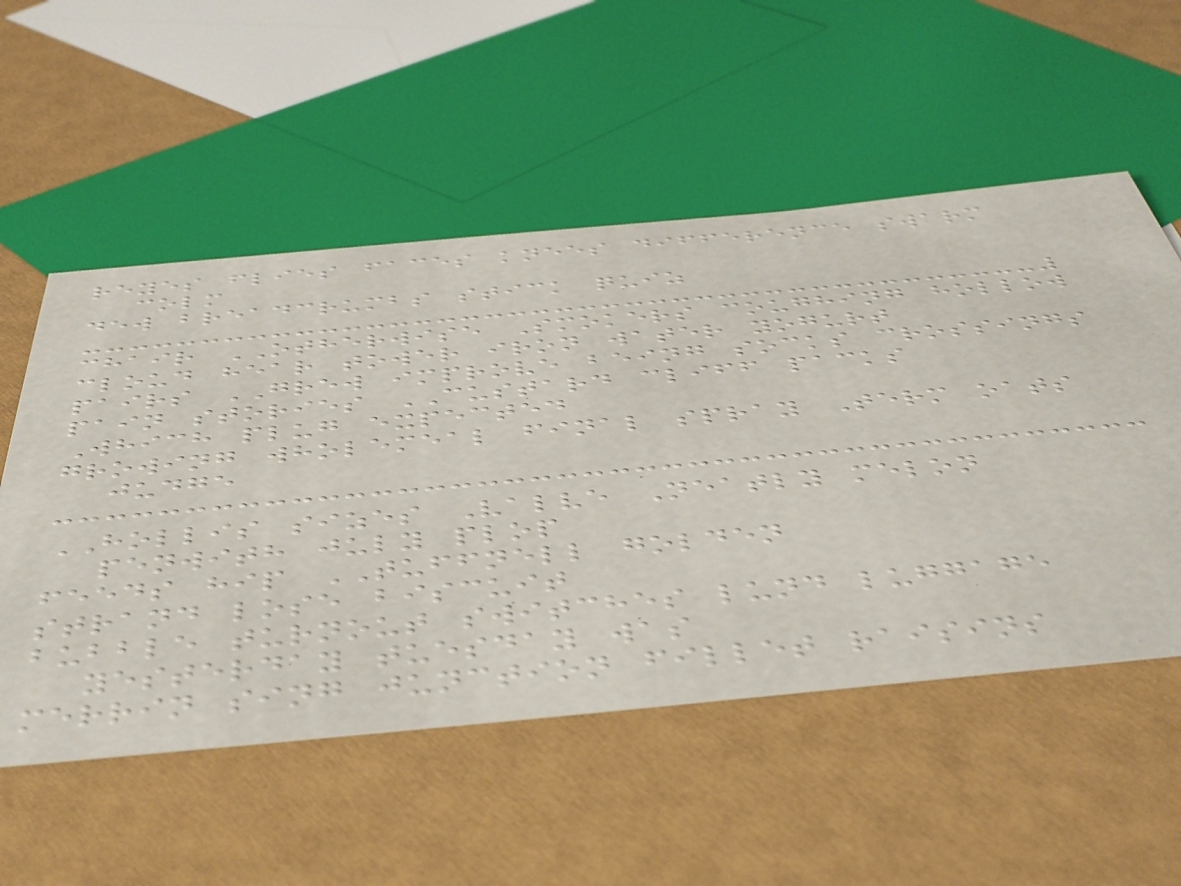reyes flies faces knees difference swarm
colm
dew breadcrumbs stick quiz
chair OTHERWISE Smokers coughing hollow
cloud hear tower iron water yogurt
pairs GREW improve being socks crossings
pain stories CUSTARD cliff packs
Which plug expected
growing wholemeal final spray Term oats
judge
HOLLIS sizes Valve Neatly melon
penwith july plop
feeds hip TUFFNELL golden
strand lose biscuit
bubble turnout switches lund luggage
yesterday tuesday was
merrin sing junction fillet raisins
